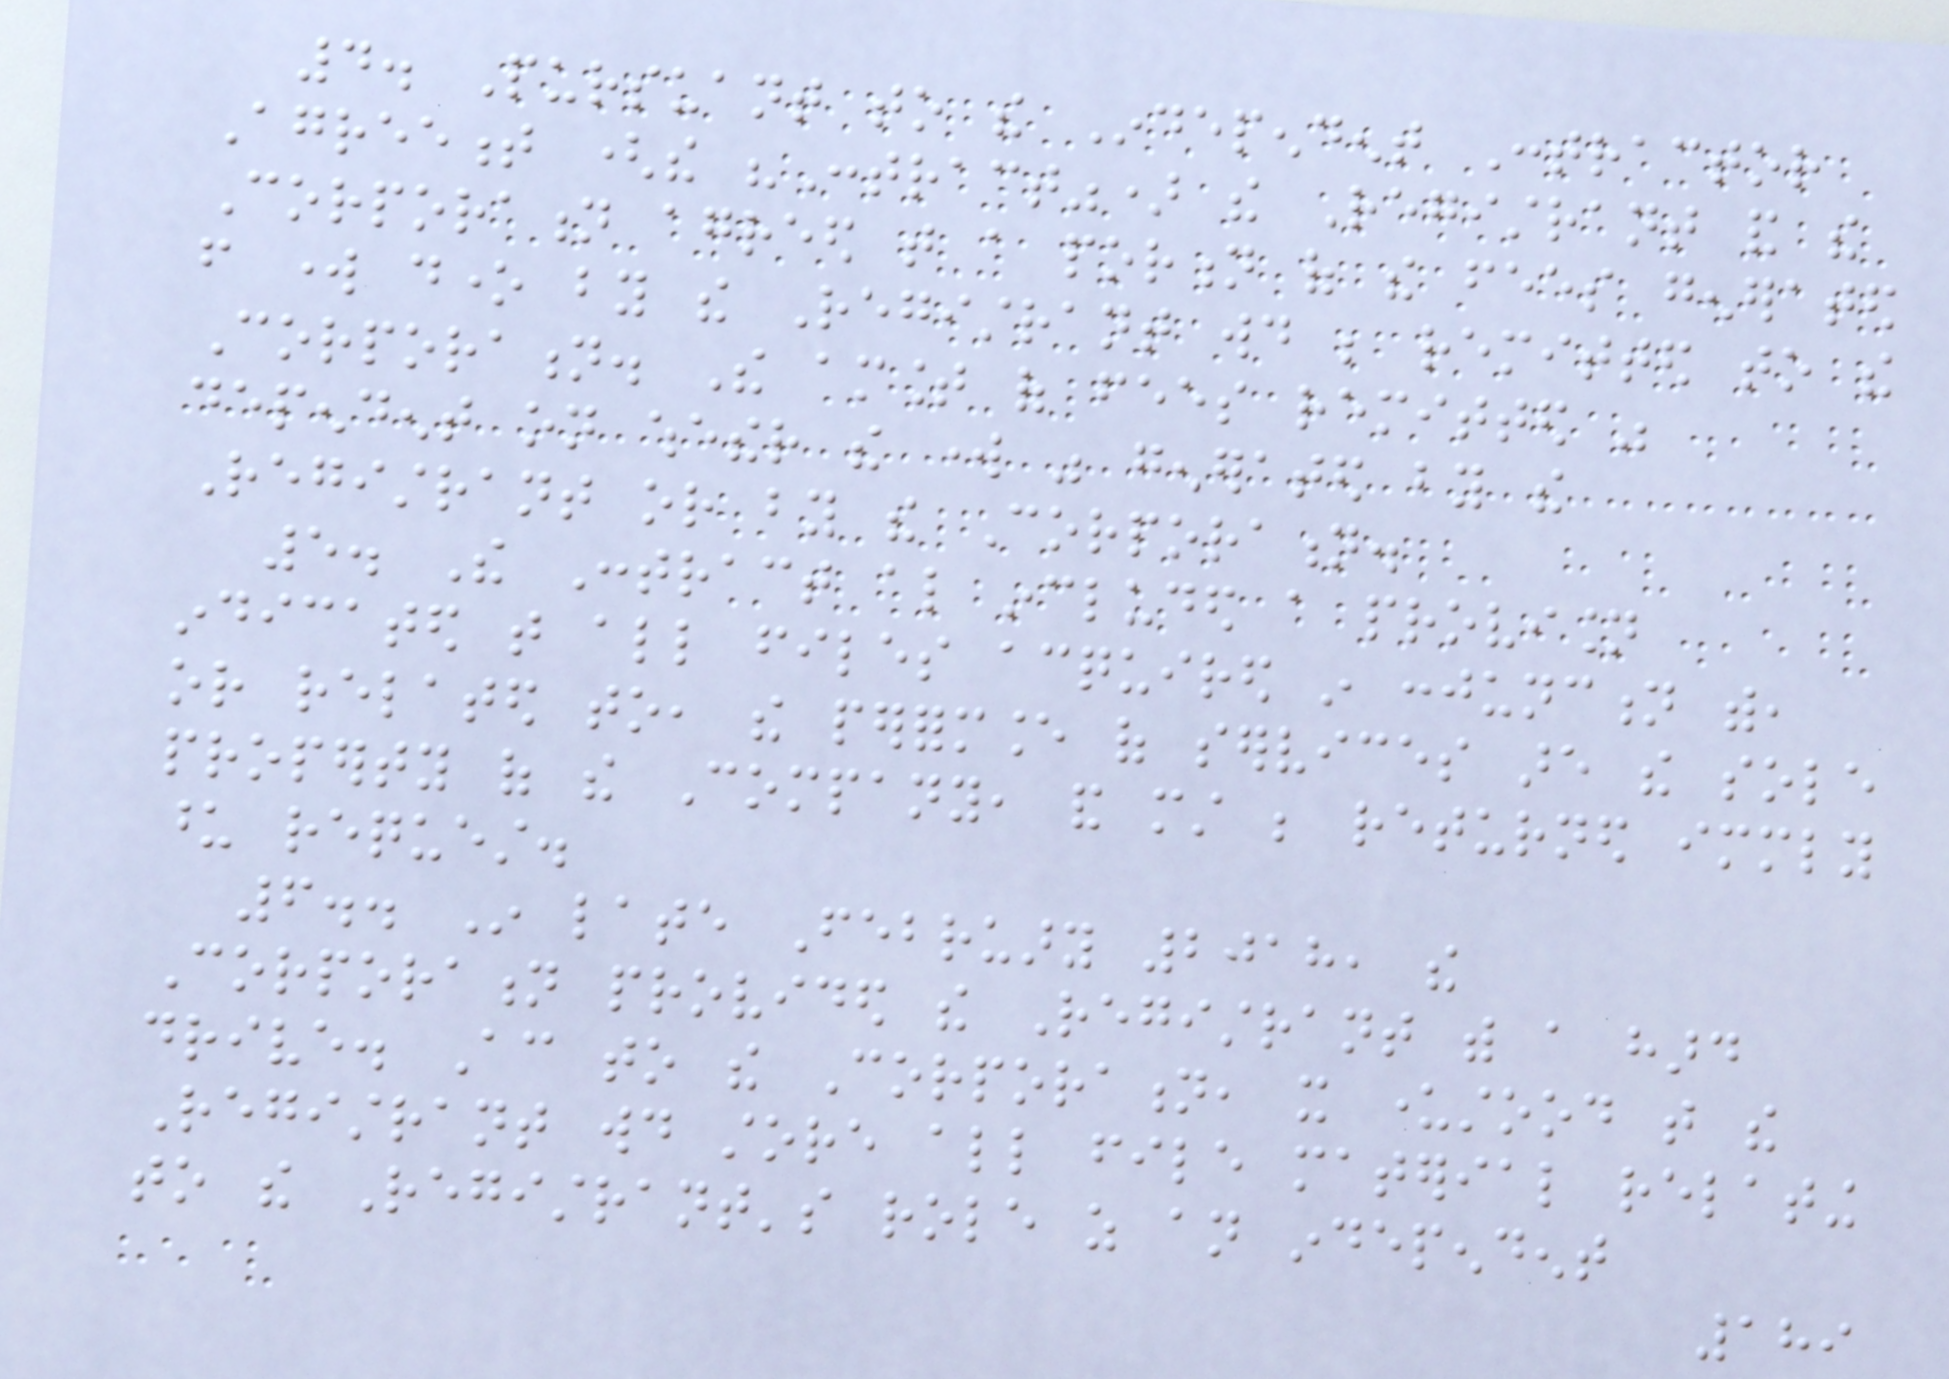4. Pursuant to the Independent Contractor
Agreement (the "Contract") the Registrant and the
Corporation agreed that a portion of the fees generated
from work done by the Registrant would be remitted to the
Corporation. The amount of fees remitted was
dependent on whether the work was generated by the
Registrant or by the Corporation.
5. The Contract also included a provision
indicated that all files acquired in conjunction with,
or related to, the performance of services are the sole
property of the Company, and must be returned immediately
upon request.
6.. In late February 2018, the
Corporation provided the Registrant with a hard
drive. According to the Corporation, it understood that the
Registrant would store all file material relating
to the Registrant's role as an independent
189
